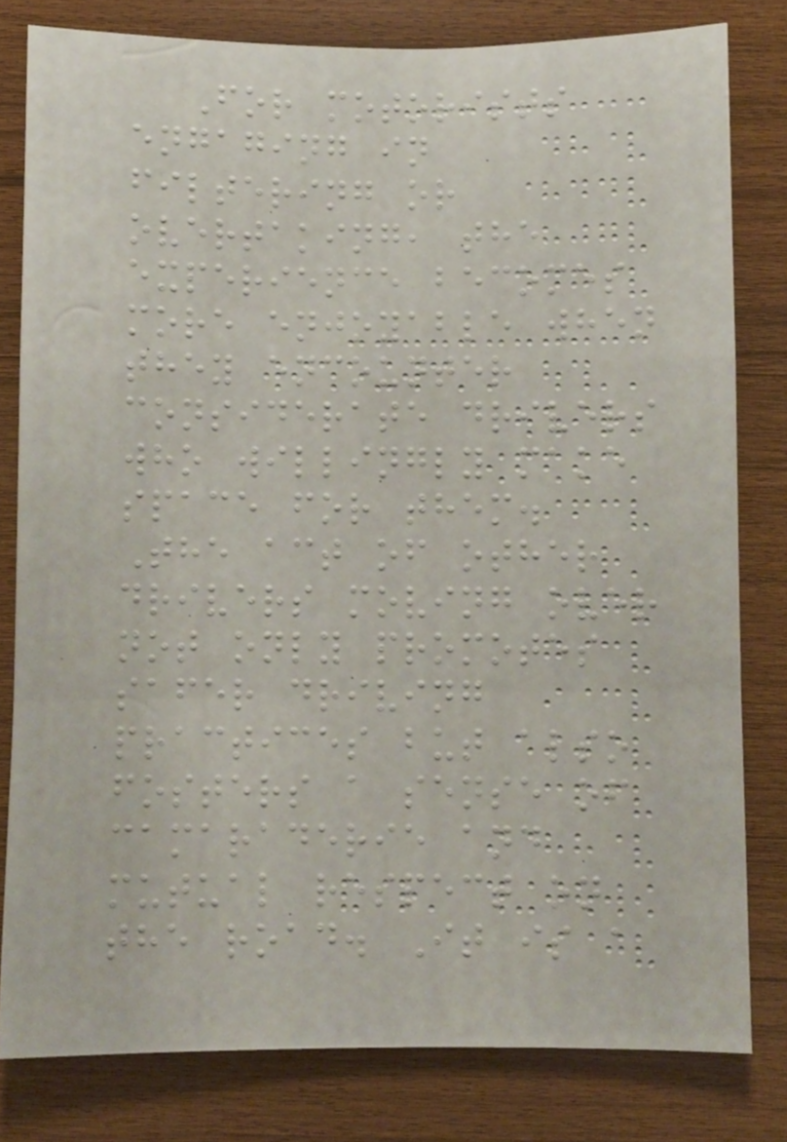For motorists
engaging in
filtering or
overtaking, the
experience becomes
more enjoyable when
they encounter
considerate drivers
who willingly make
space for them.
The act of other
drivers moving over
not only promotes
safer driving
practices but also
fosters a sense of
camaraderie and
mutual respect on
the road. It is a
